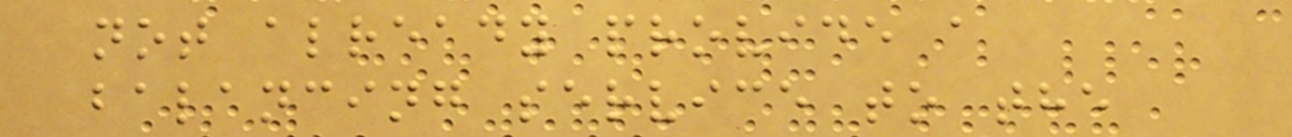not already provide a
balancing service to the
